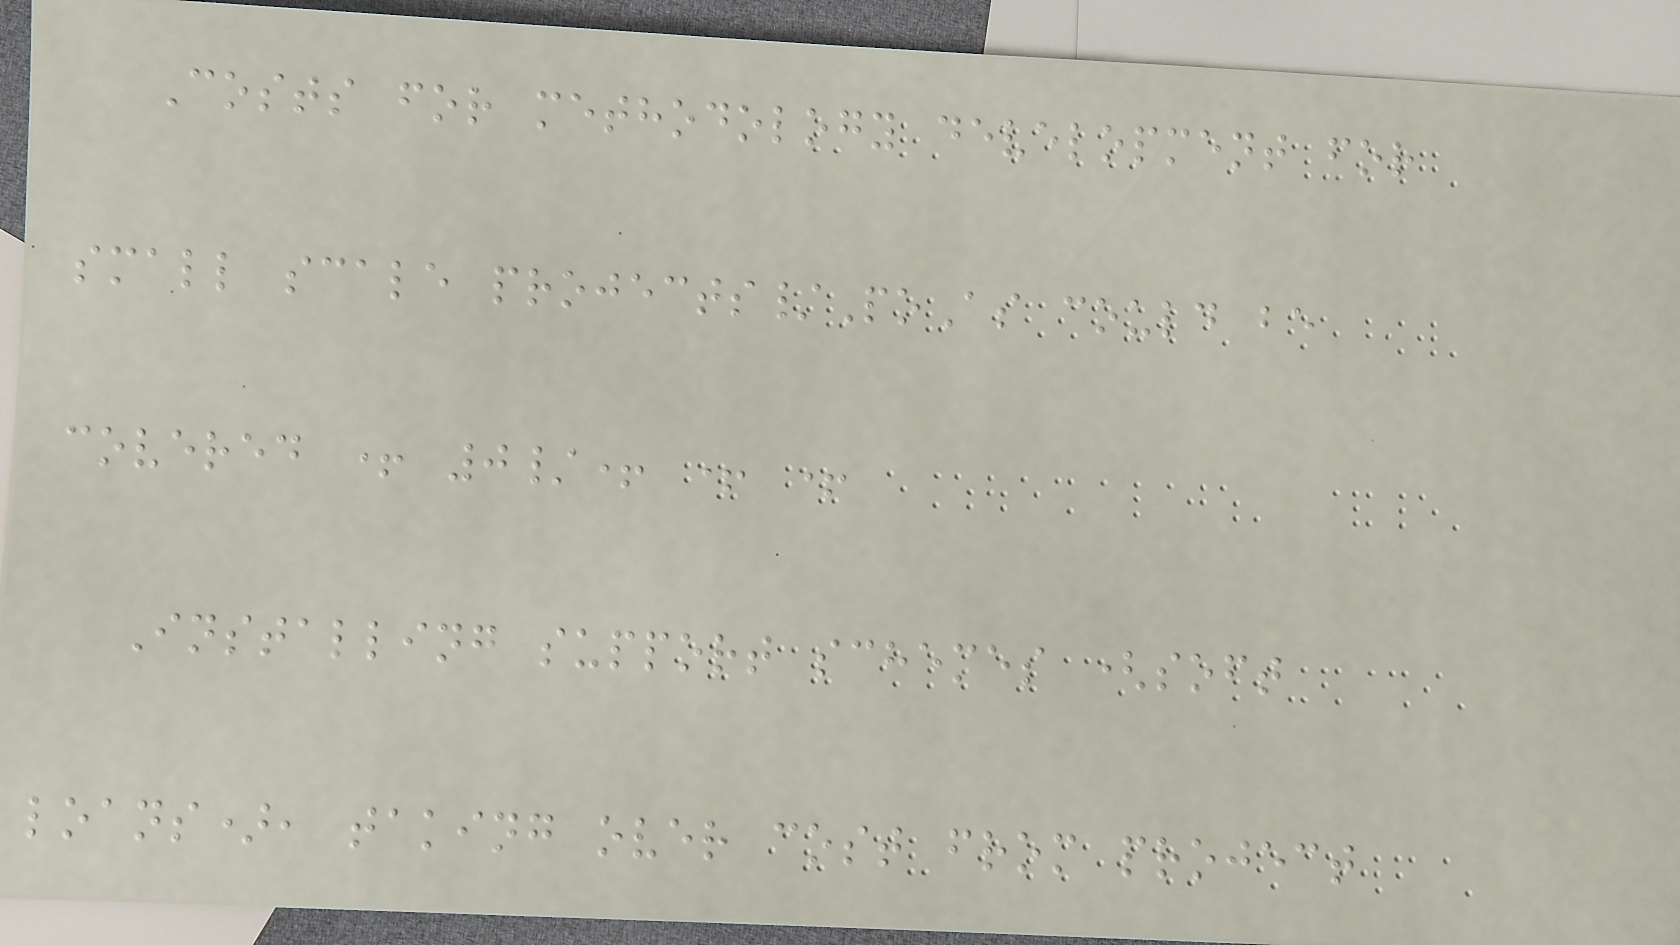Costs for methodology development for
small scale projects/PoAs could be
covered + 0/+ + +
Installing support schemes (soft
loans), taking over cost from project
